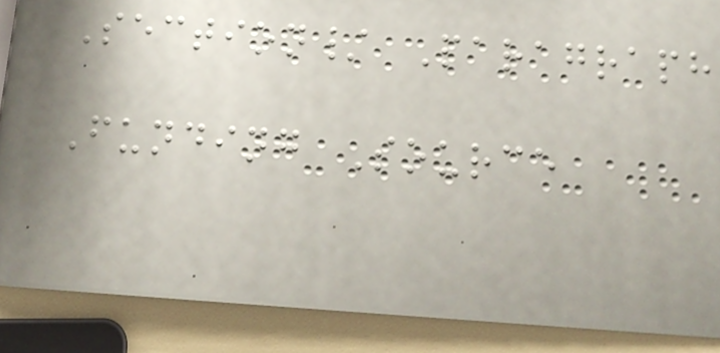Section/ Paragraph
Funding Source
